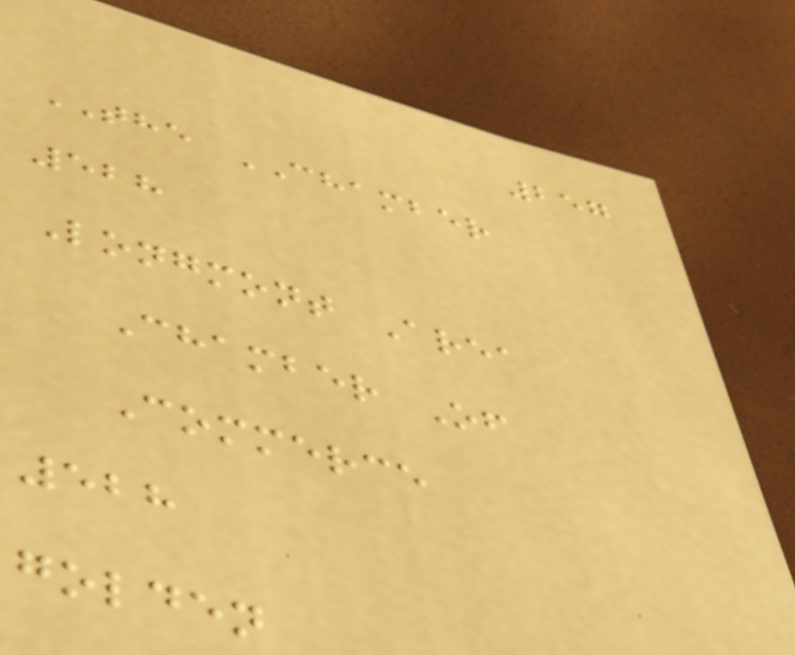257
THE CHAMBER
528
Longmont Area
Chamber Of
Commerce
528
golden
